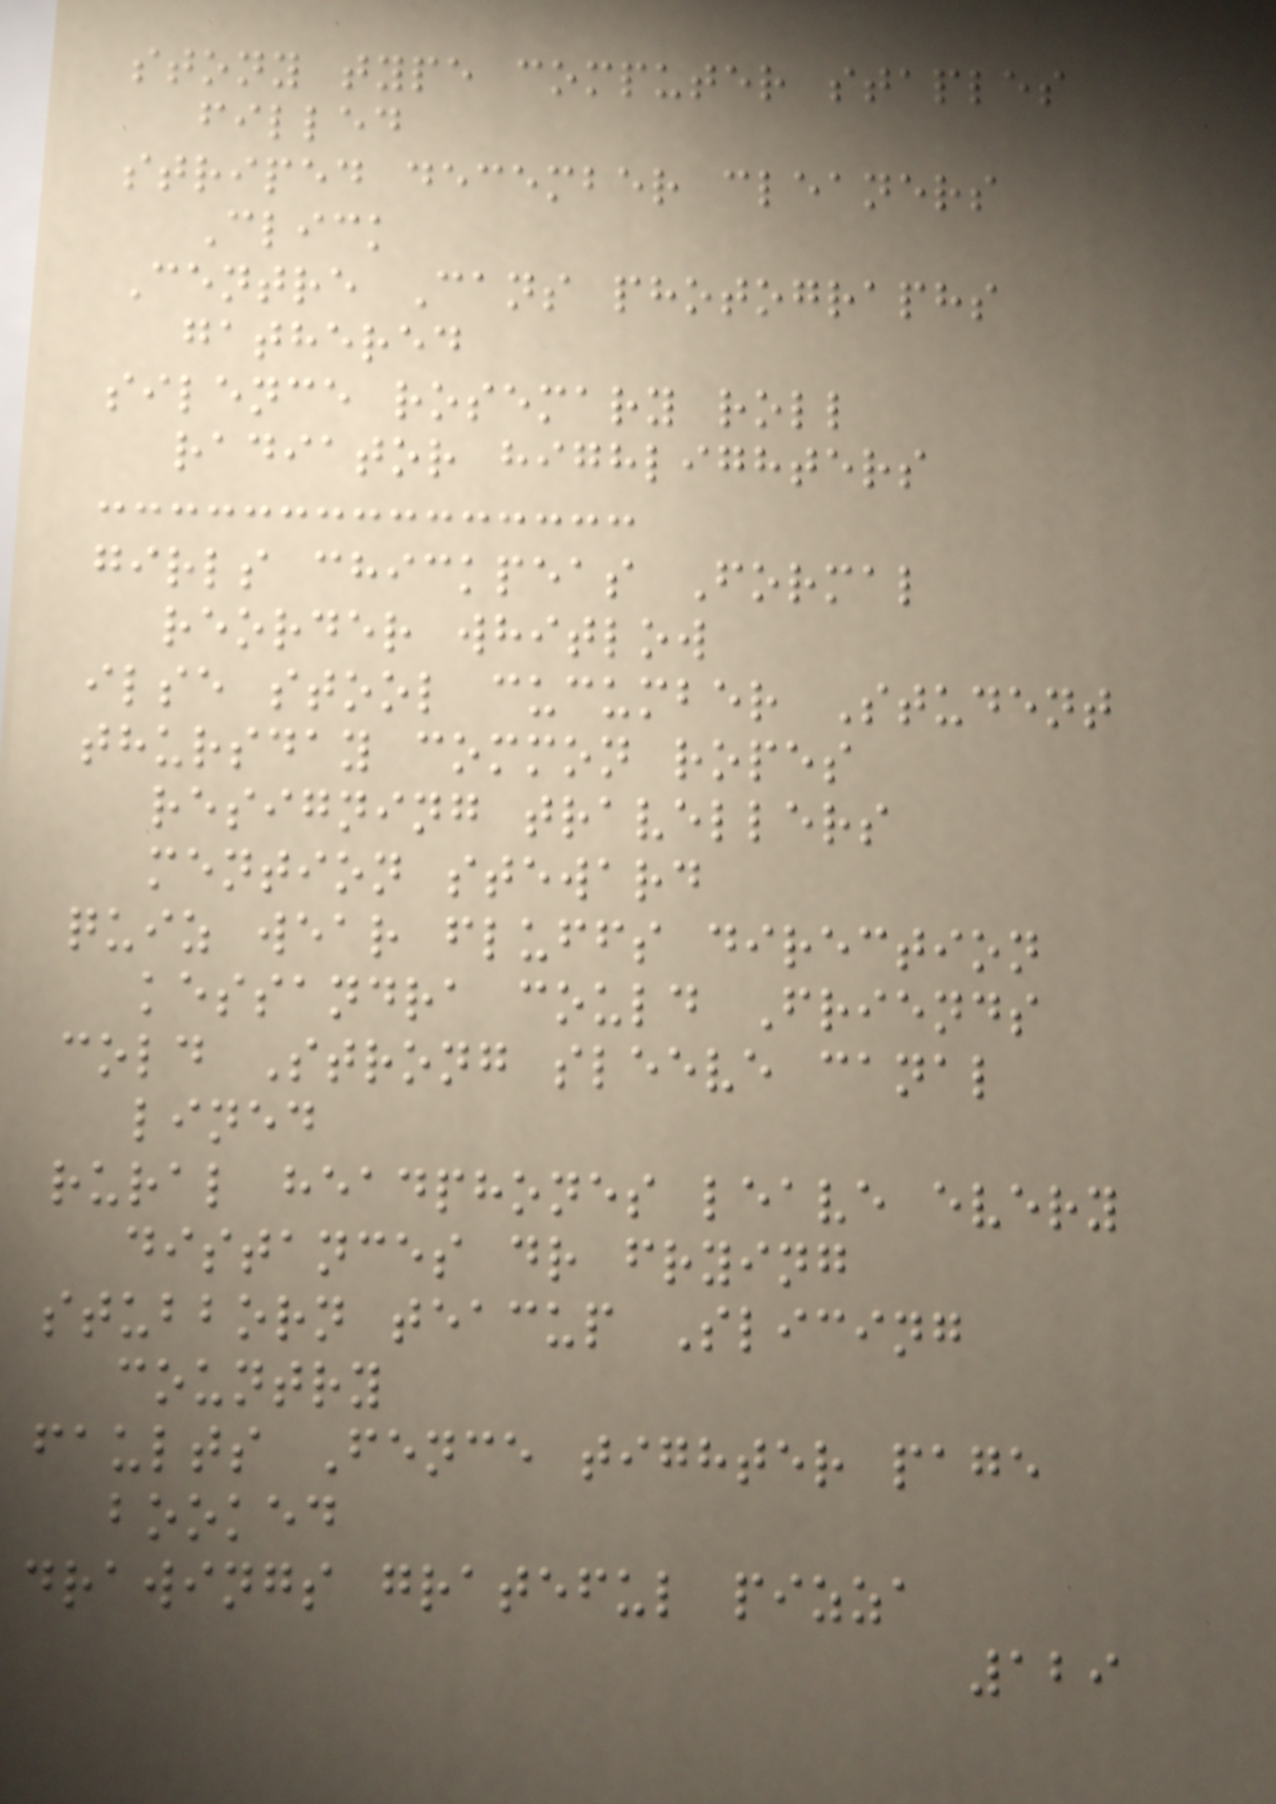stony type computer staples
filled
striped december cleaners
Click
Centre Cans photographs
gathered
silence rosemary roll
radiator highlighters
girls chickpeas Formal
reorder whitlow
ilse stool cucumber Student
thursday common ropes
resigning travellers
mention steward
quiz wear fluffs direction
kessandra could Friends
cold Strong sleeve canal
lined
rural headphones leave every
distances dr frying
stubborn teacup Slicing
country
faults Fence tighter page
booked
drawings grateful pizza
129
